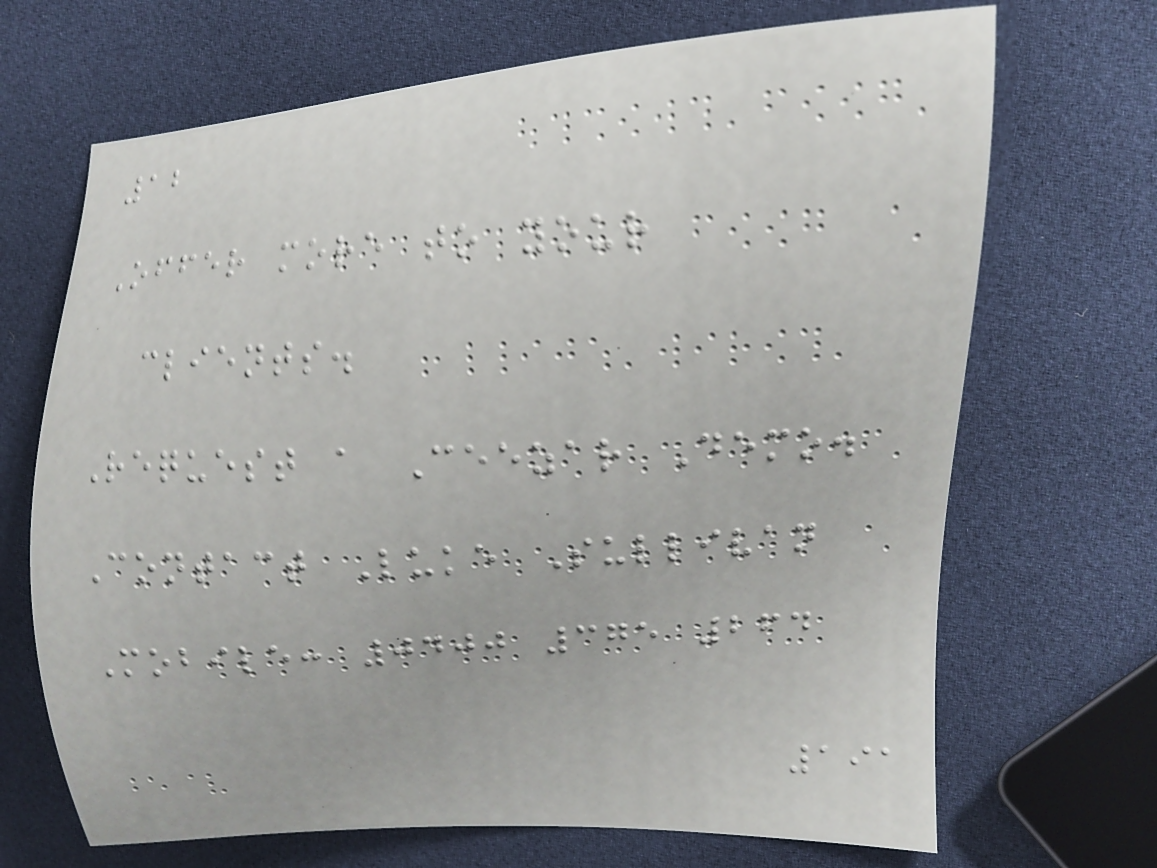12
Offer more to your
clients.
Request a Ceezar Demo.
Contact Luke Sullivan
Mobile: 0400 375 264
191
